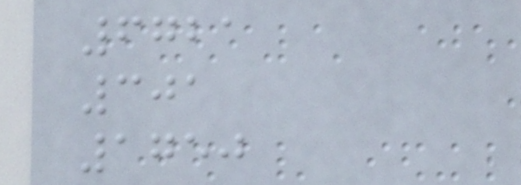6721
301
1750
